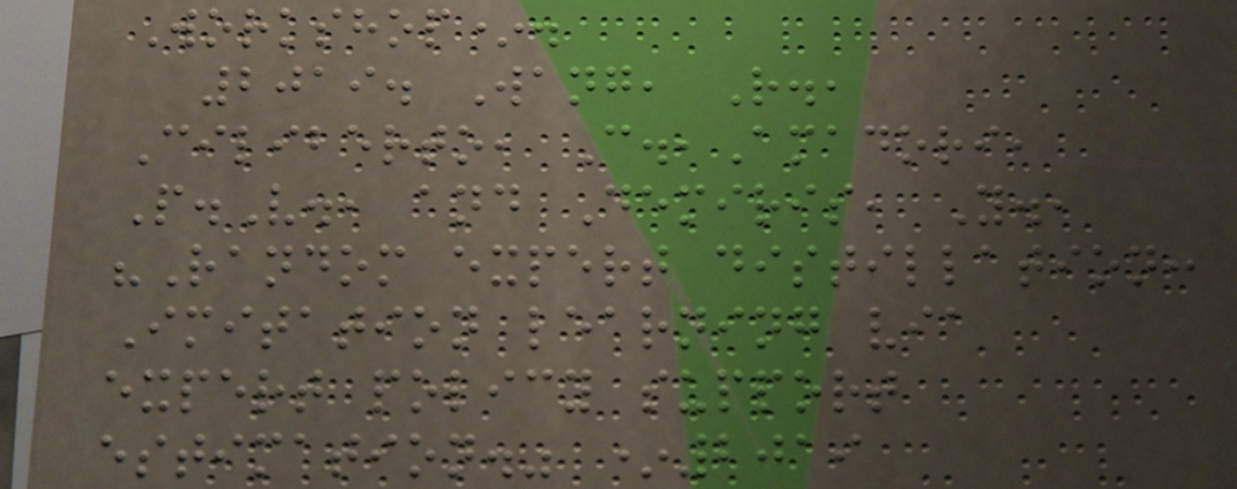Workshop*.
2019. Wang, R.,
Ciliberto, C.,Amadori,
P.V., and Demiris, Y.,
"Random expert distillation:
Imitation learning via
expert policy support
estimation." *2019
